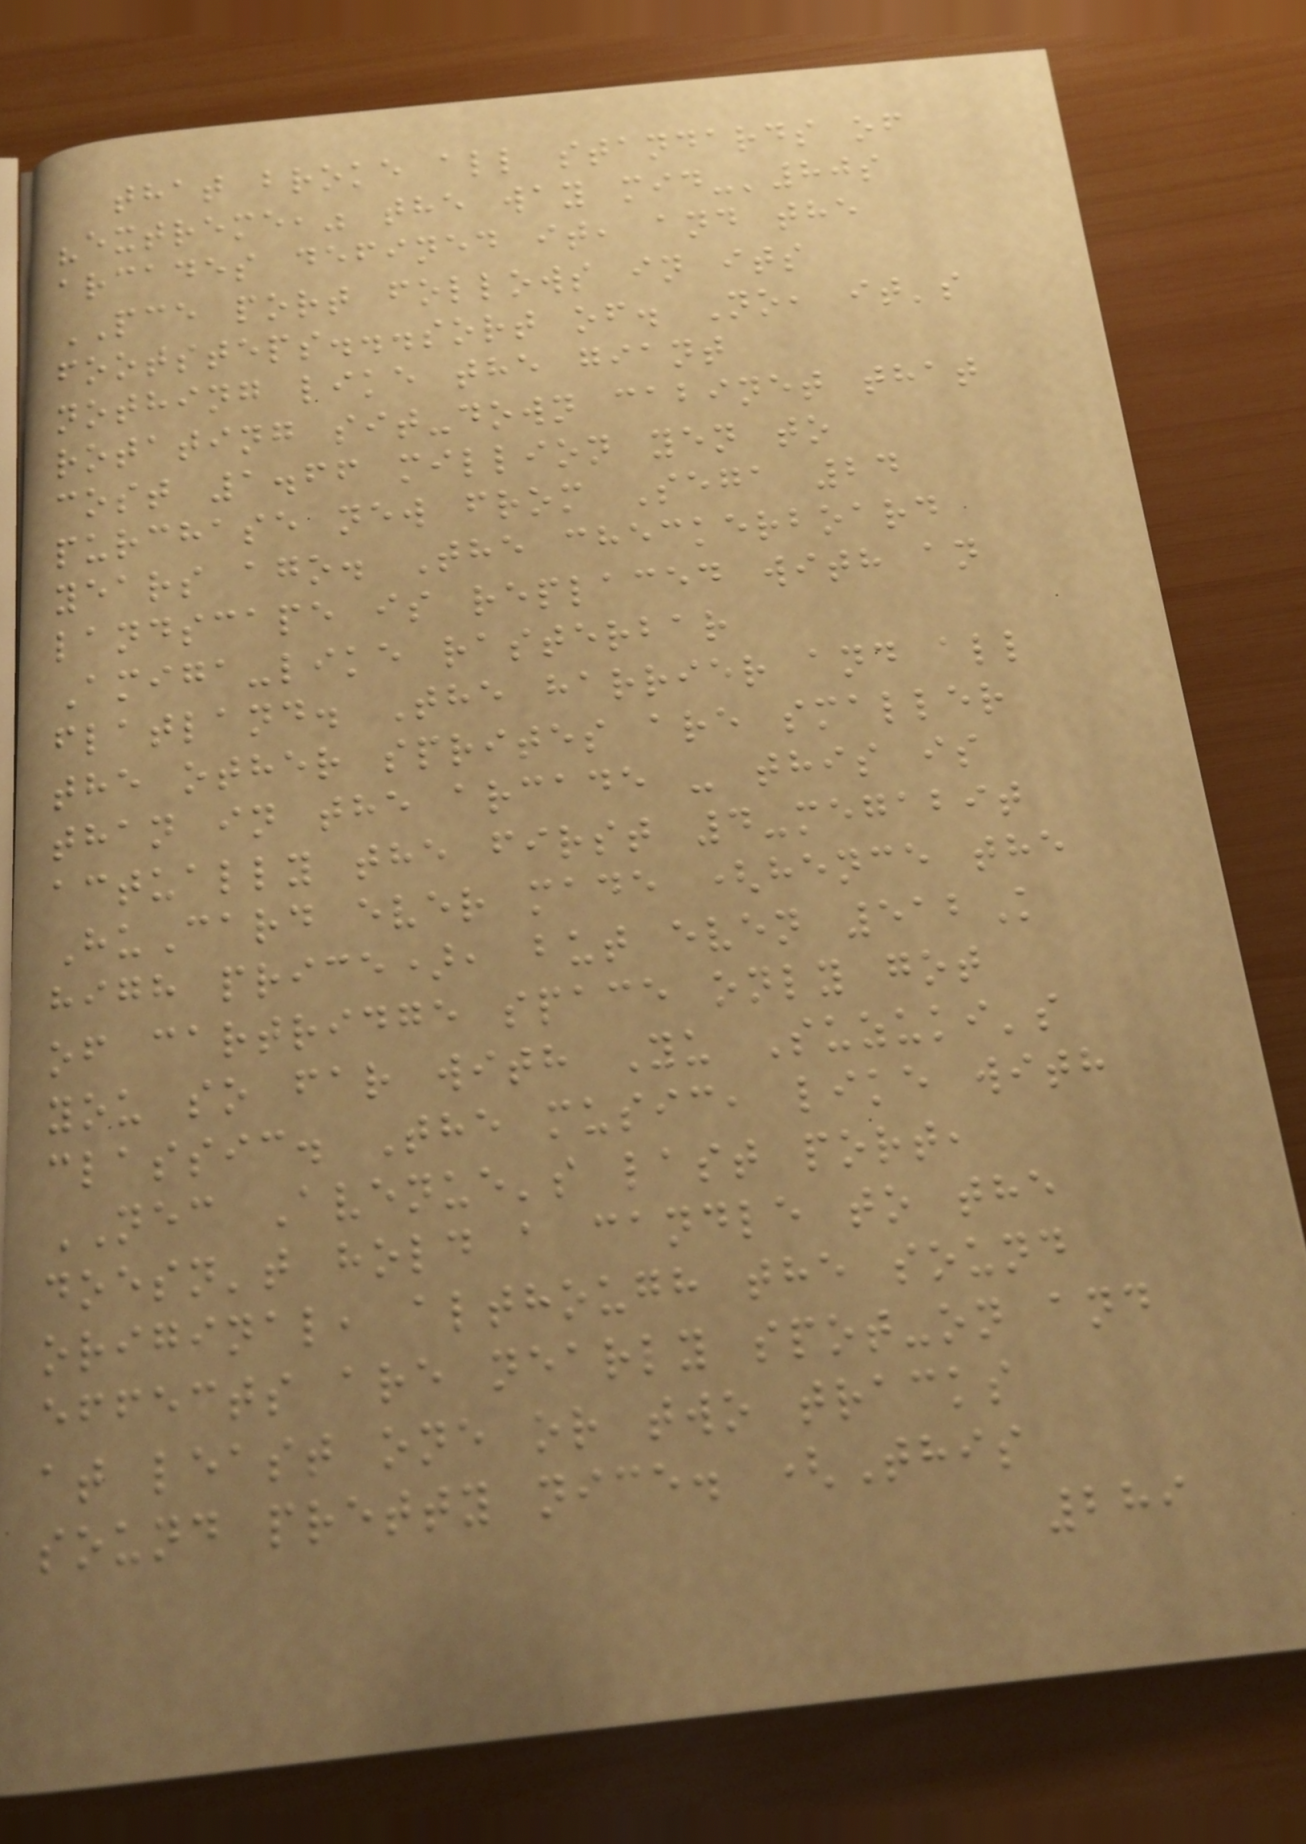that broke all standards of
"extreme," the way mid-'80s
arcades defined it, and the
PCE port follows in its
footsteps...sort of. No, it's
nothing like the giant
rotating sit-down cabinet that
cost 1.66 million yen to
purchase new from Sega 24
years ago. The checkerboard
landscape is replaced with an
Amiga-like rasterbar
flatland. The harrier and all
the other sprites are smaller
than in the arcade - this is
actually the first 4-megabit
HuCard ever made (hence the
high price), but even 512K
of cartridge space only got
you so far with Yu Suzuki's
classic. The music, like with
NEC Avenue's last port,
doesn't hold a candle to the
original, although the sound
effects are nearly spot-on and
at least one or two tracks
sound pretty nice. (This
289
